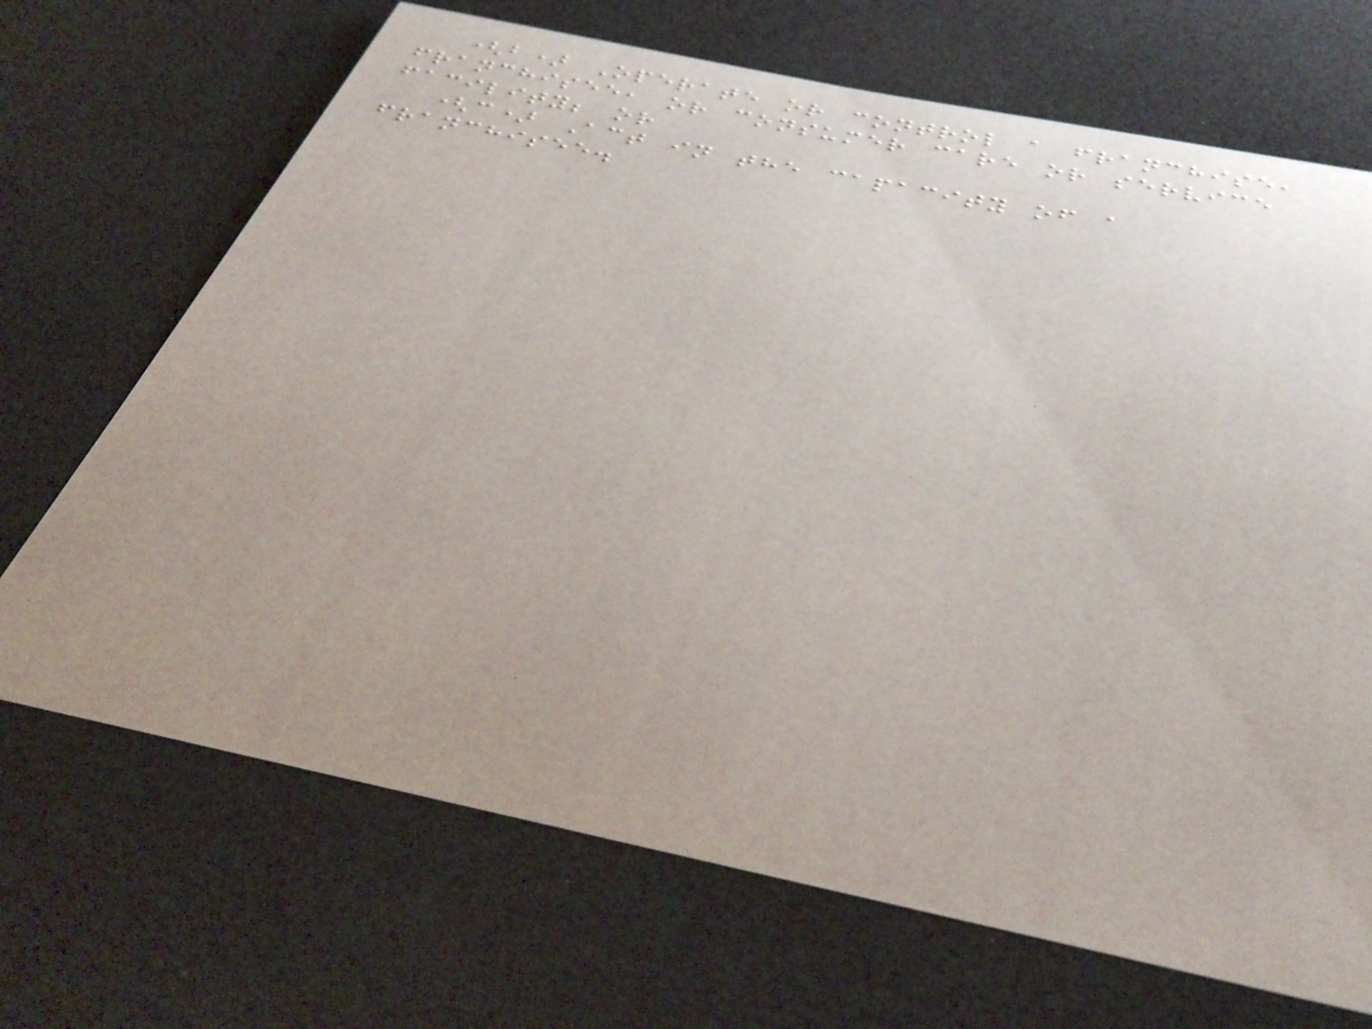(b) Operate or control a franchise,
franchisee, or consumer care or service
facility; or
(c) Act in the capacity of a
franchisee.
